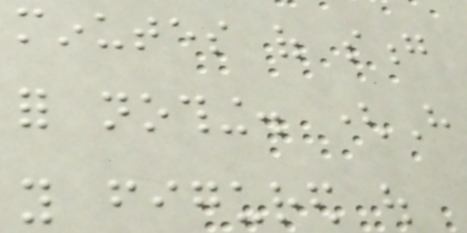minutes of song
for nothing. (Have
you figured out
